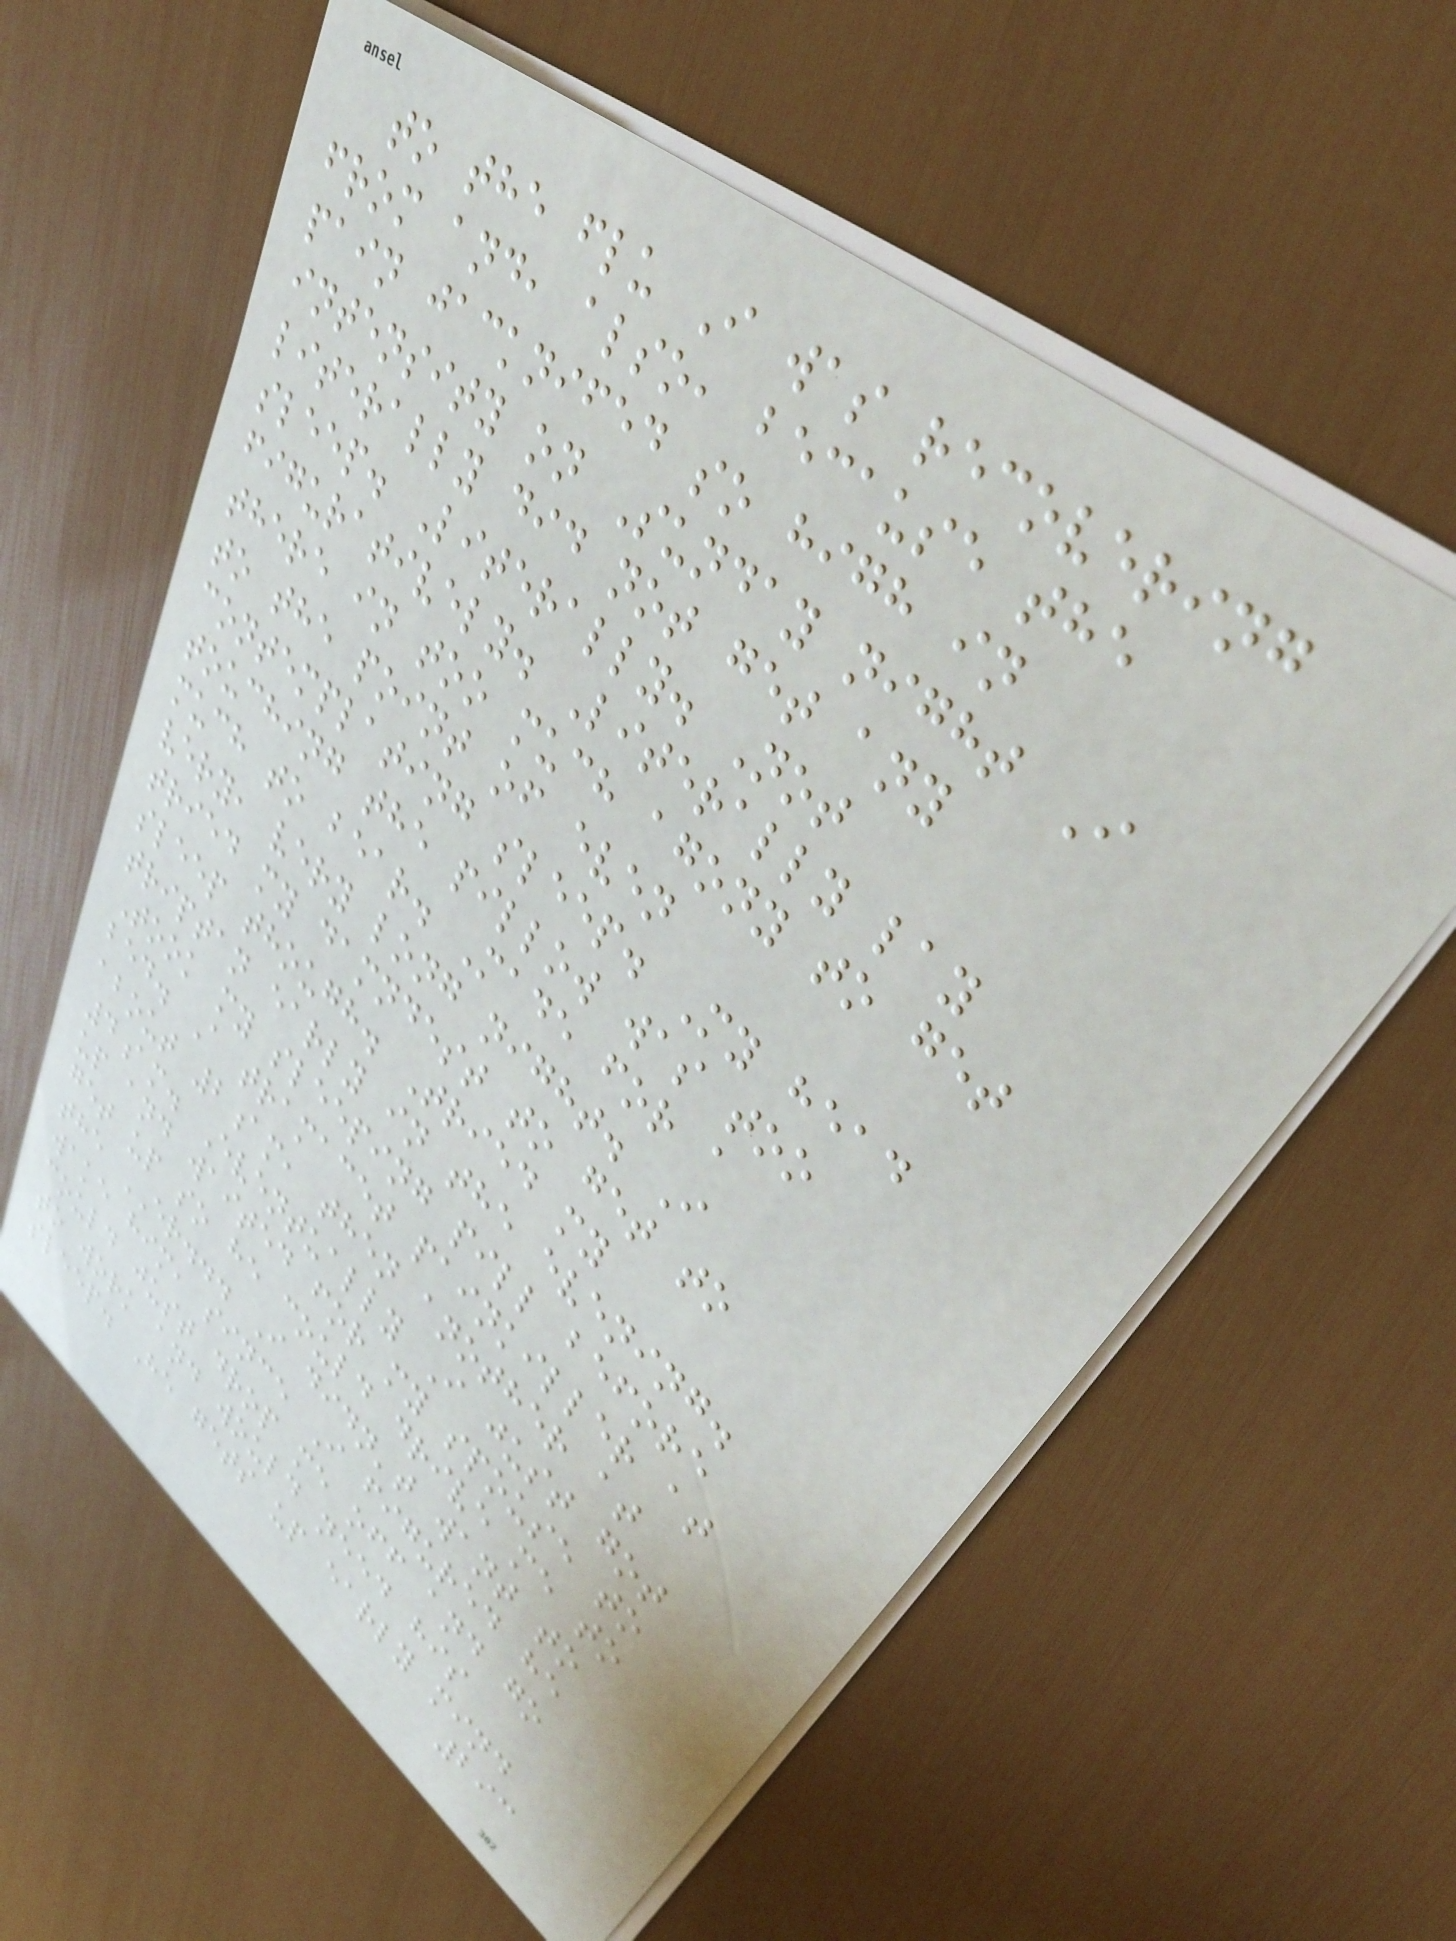to the flu I was recovering
from and, also, because the
pain jacknifed so high in
intensity on Sunday night I
literally did not get any
sleep. Literally. Not
figuratively. Literally lay
there in too much agony to get
to the point of even
contemplating sleep. My head
touching the pillow was too
much to bear. Made for a
very, very long night. I
tried my damndest to get to
sleep though. Tried my
triptan early in the evening.
Took my sleeping pill before
bed. A tramacet painkiller at
about 2am, then another at
4am. Eventually I just got
up and waited for my spouse to
get up so he could drive me to
the ER... I didn't want to
wake him, since I figured he
could just drop me off and go
to work and would need his
sleep. He gets up early mind
293
